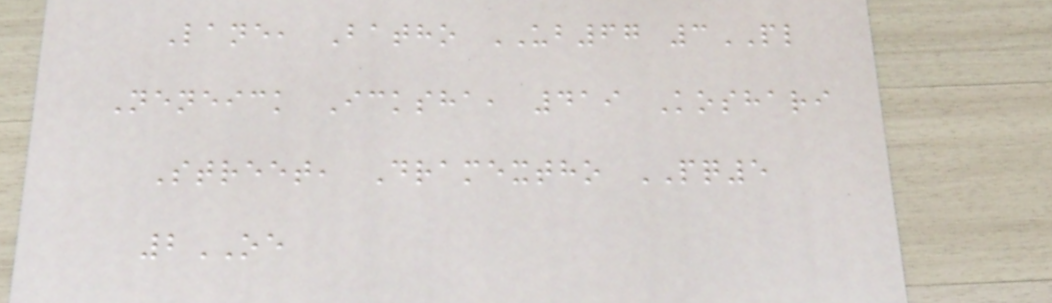Lane, Batho UB67 3PL
Neneick Icksha, 419 Koshari
Street, Dramextho PQ5
2OE
